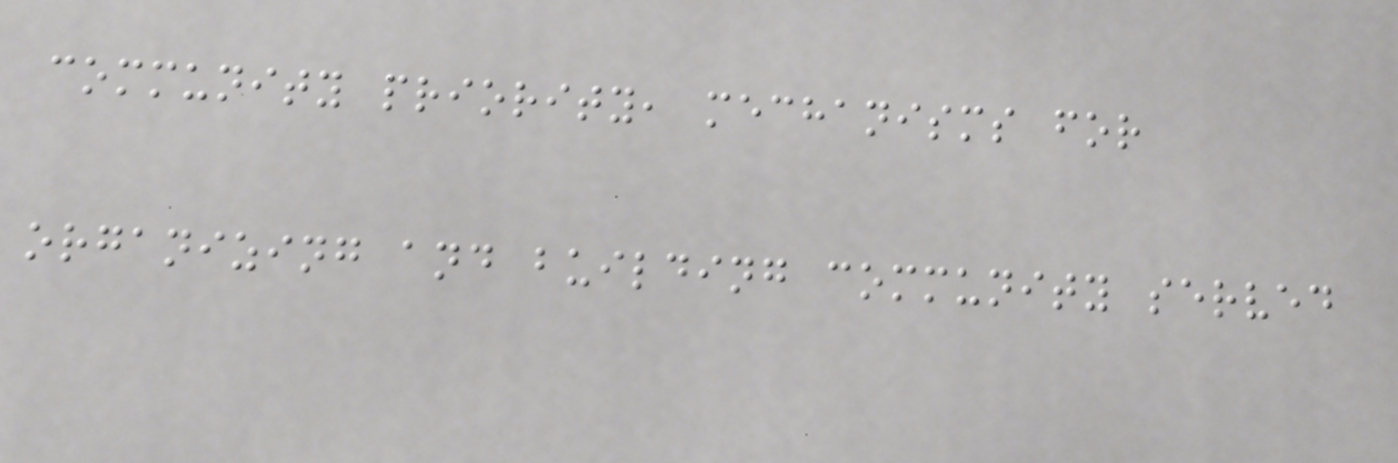community priority, mechanisms for
organizing and building community served
